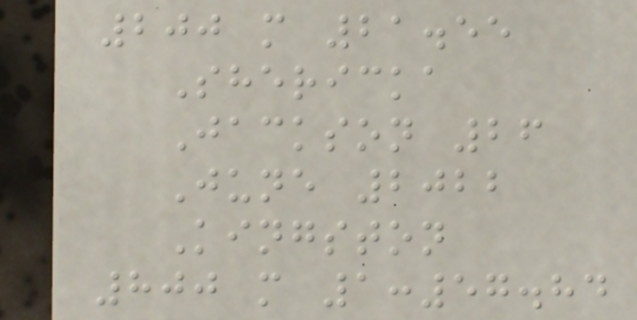200 m 21.55
Shericka
Jackson 26
June 2022
Kingston
800 m 1:57.84
